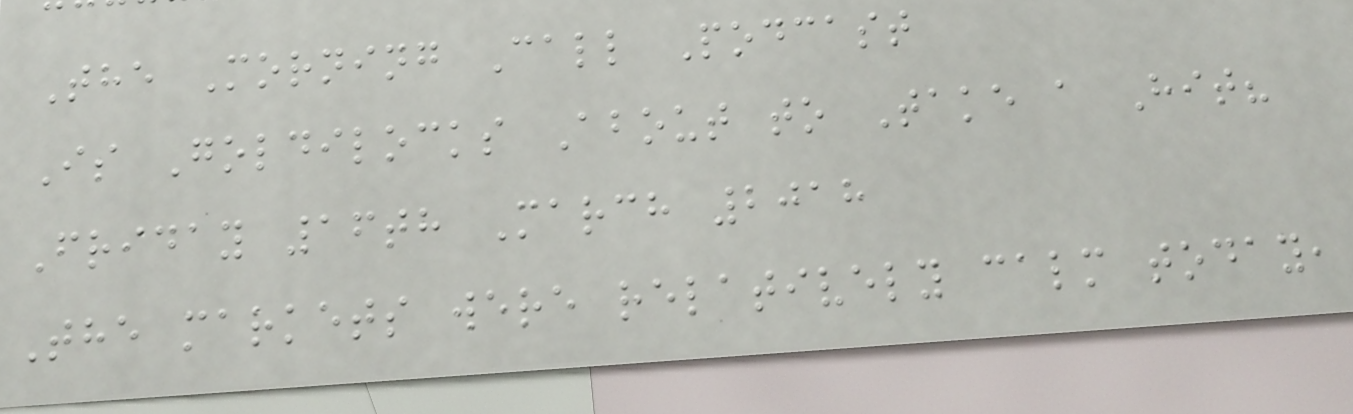The Morning Call Podcast
Is Goldilocks About to Take a Hit?
Friday 16th March 2018
The markets were relatively calm today,
